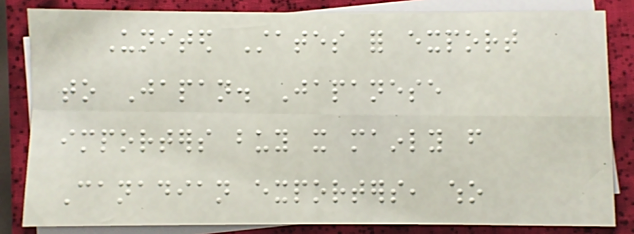United States for export
to Japan. Japanese
importers buy it mainly from
Canadian exporters, who
